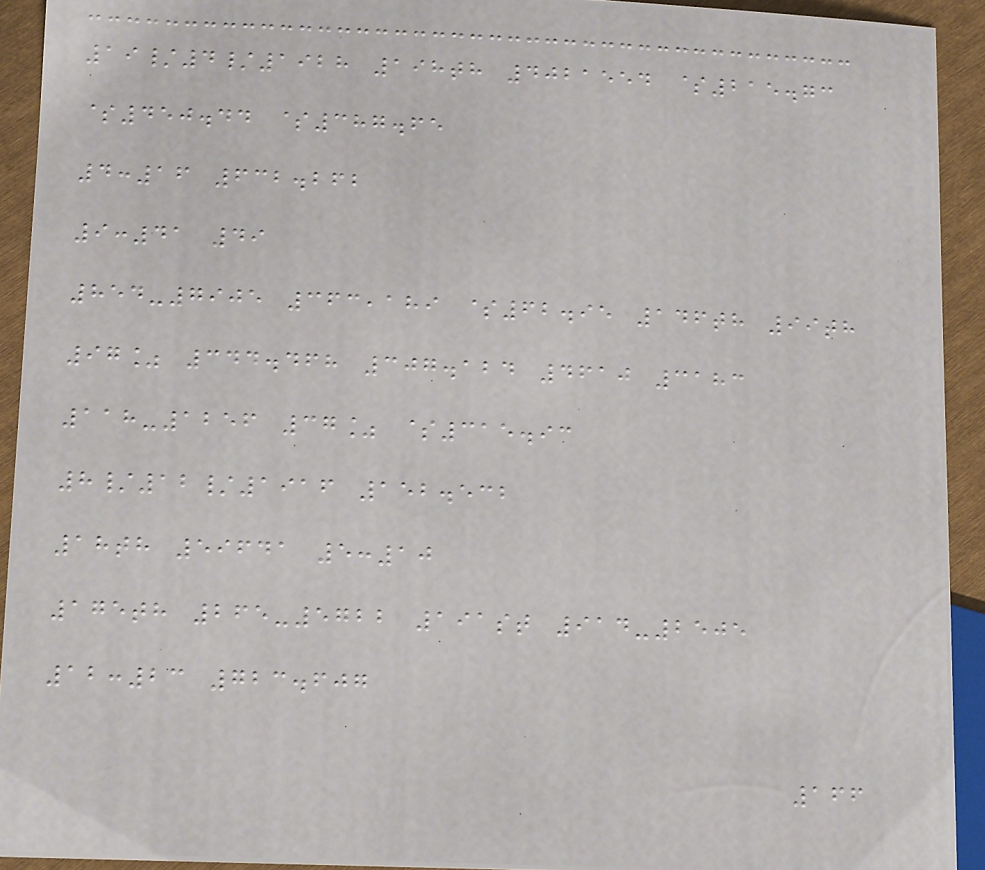19/4/1928 198th 4021554 $215.73
$450.44 $387.65
4:16 632.262
9:41 49
854-7905 363,189 $62.95 146th 99th
97% 344.468 307.124 4610 3183
118-1256 37% $315.93
8/12/1916 152.532
18th 59641 5:10
175th 265-5722 191st 914-2505
12:23 723.607
166
